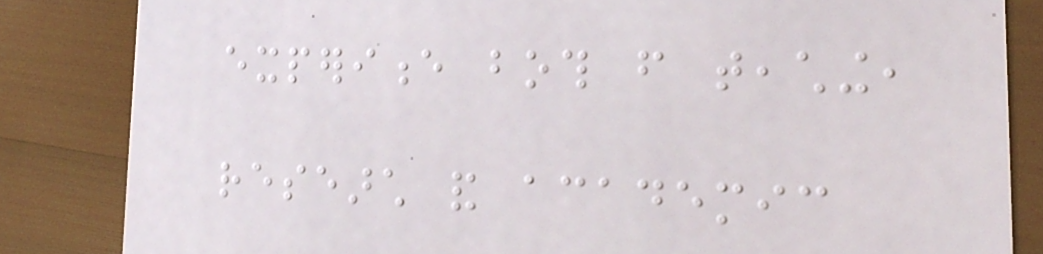experience both from teaching,
research and academic
